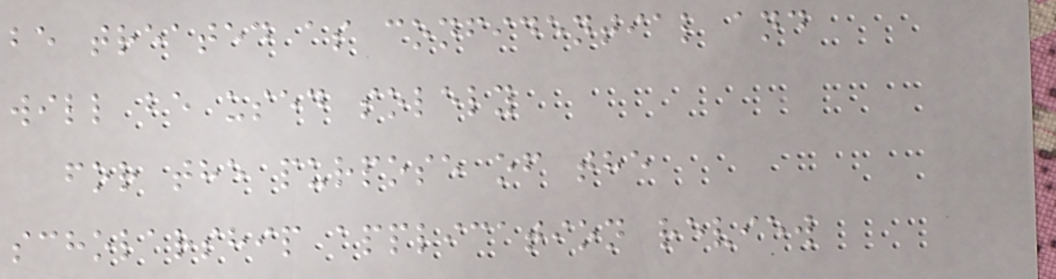be treated as confidential and
will be used solely
for the purpose of the
scholarship application review
